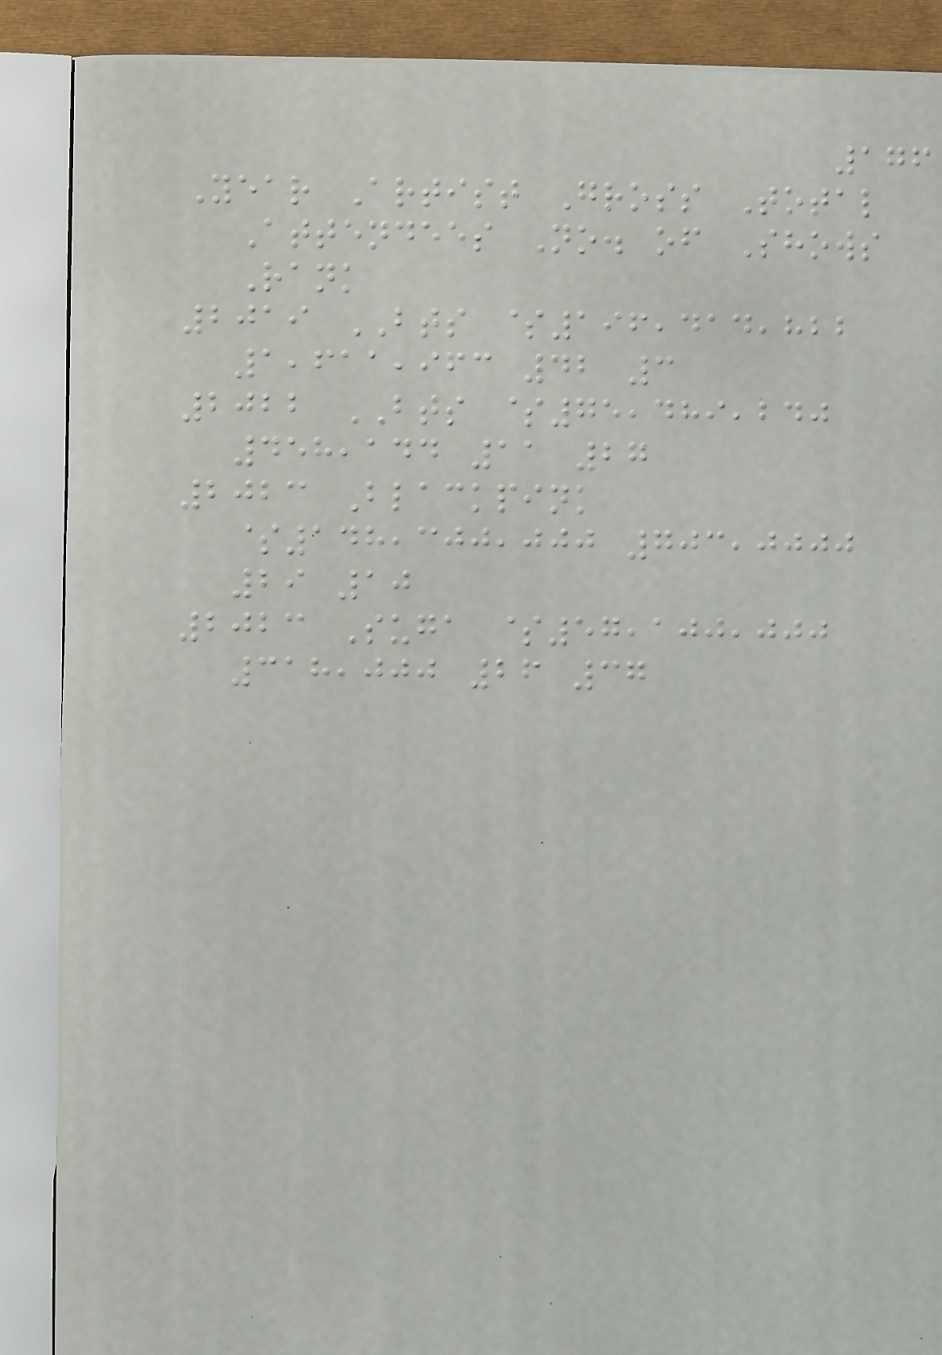176
Year Artist Gross Total
Attendees No. of Shows
Rank
2019 BTS $196,414,822
1,611,963 42 3
2022 BTS $75,489,240
458,144 11 27
2023 Blackpink
$148,300,000 703,0000
29 10
2023 Suga $57,100,000
318,000 26 37
